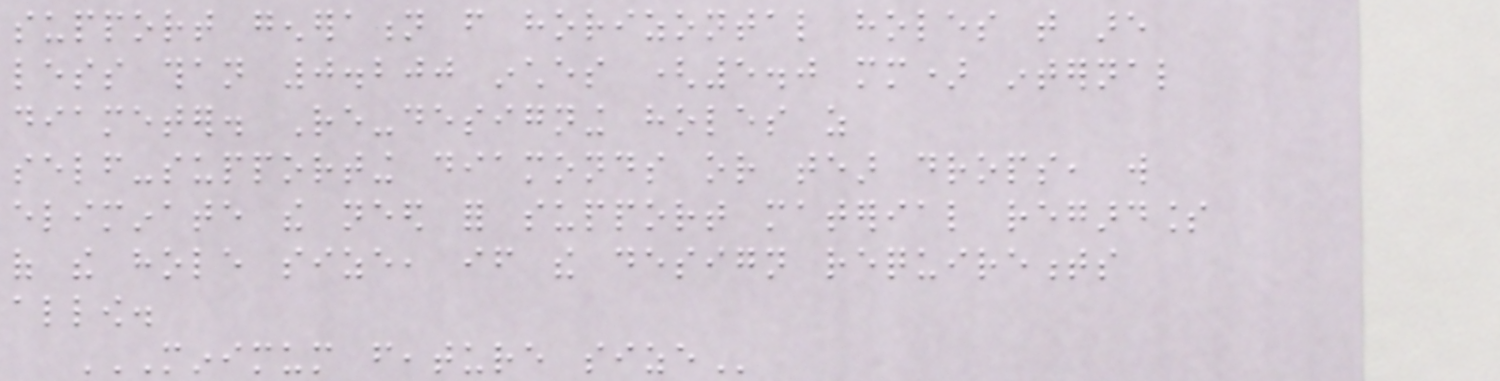support generation from horizontal holes that are
less than 0.200 inches (5.0 mm) internal
diameter. Re-designing holes as
self-supporting diamonds or tear drops, will
eliminate the need for support material regardless
of the hole size, if the design requirements
allow.
MINIMUM FEATURE SIZE
